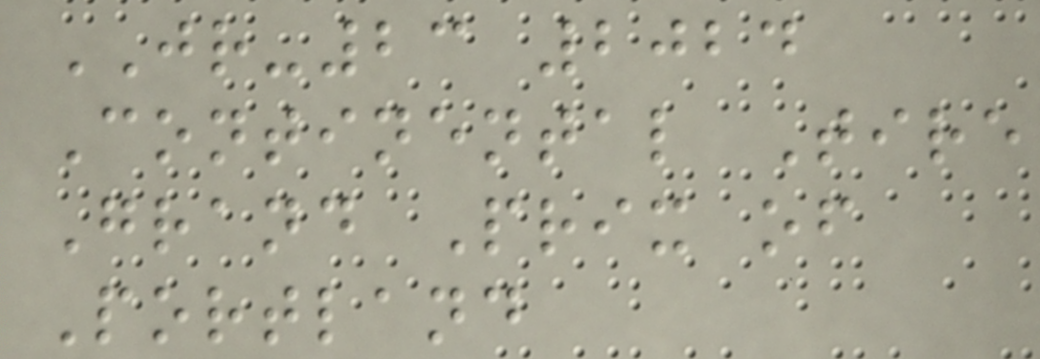JR-23 2024
Continental Tire
Grand Prix of
Portland
